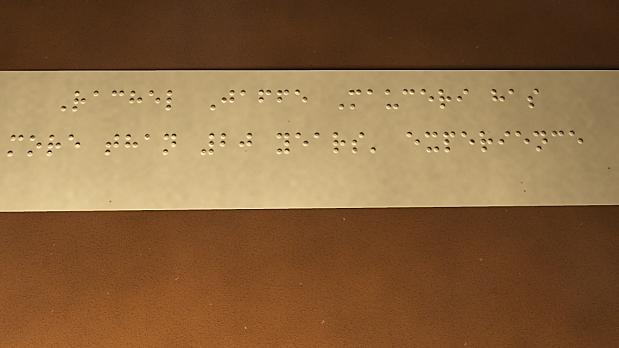Rachel Jaffe Mauceri has
more than 20 years' experience
